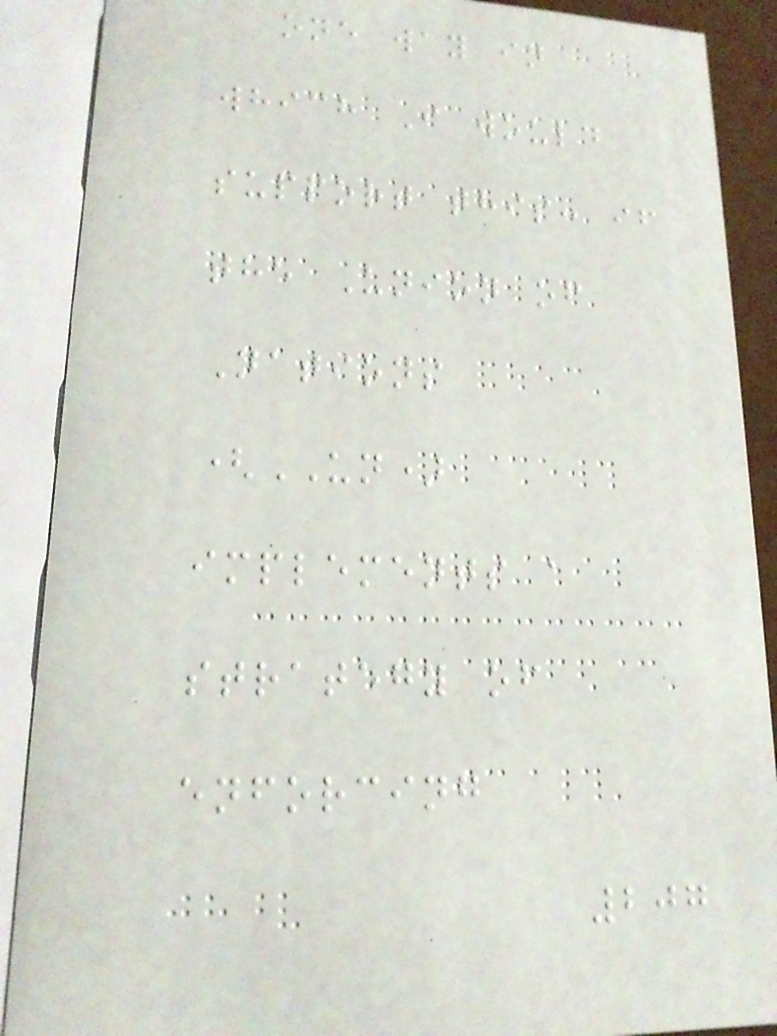one way in
which I would
support this: if
the Union of
Nations
(UN)
implements a
strategy of
enforcing
207
